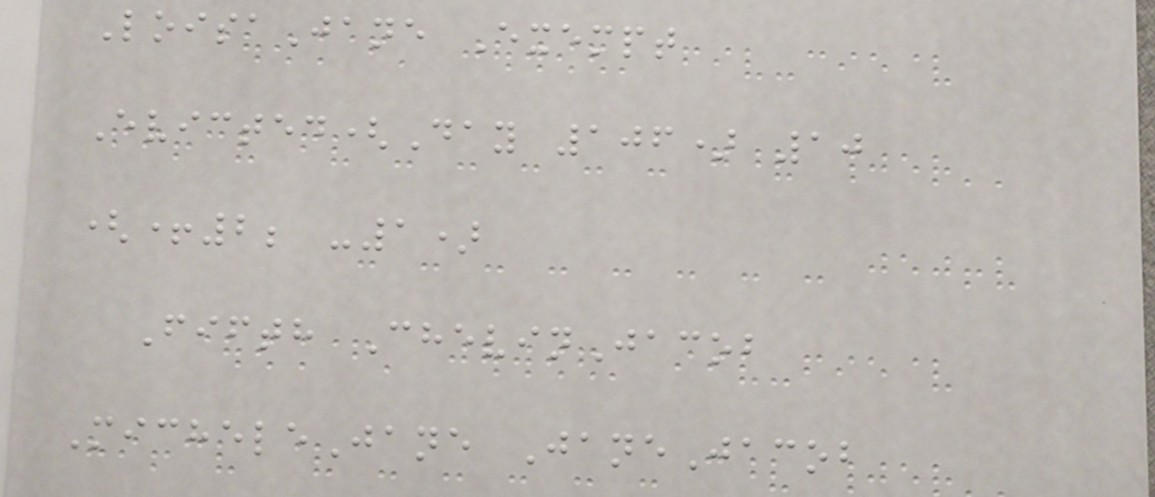LoisaJane Exempt
Evicted(Day 106) 10
(+2; -1)
Fifth ChevinJacob
MicheleJane JaneJacob
